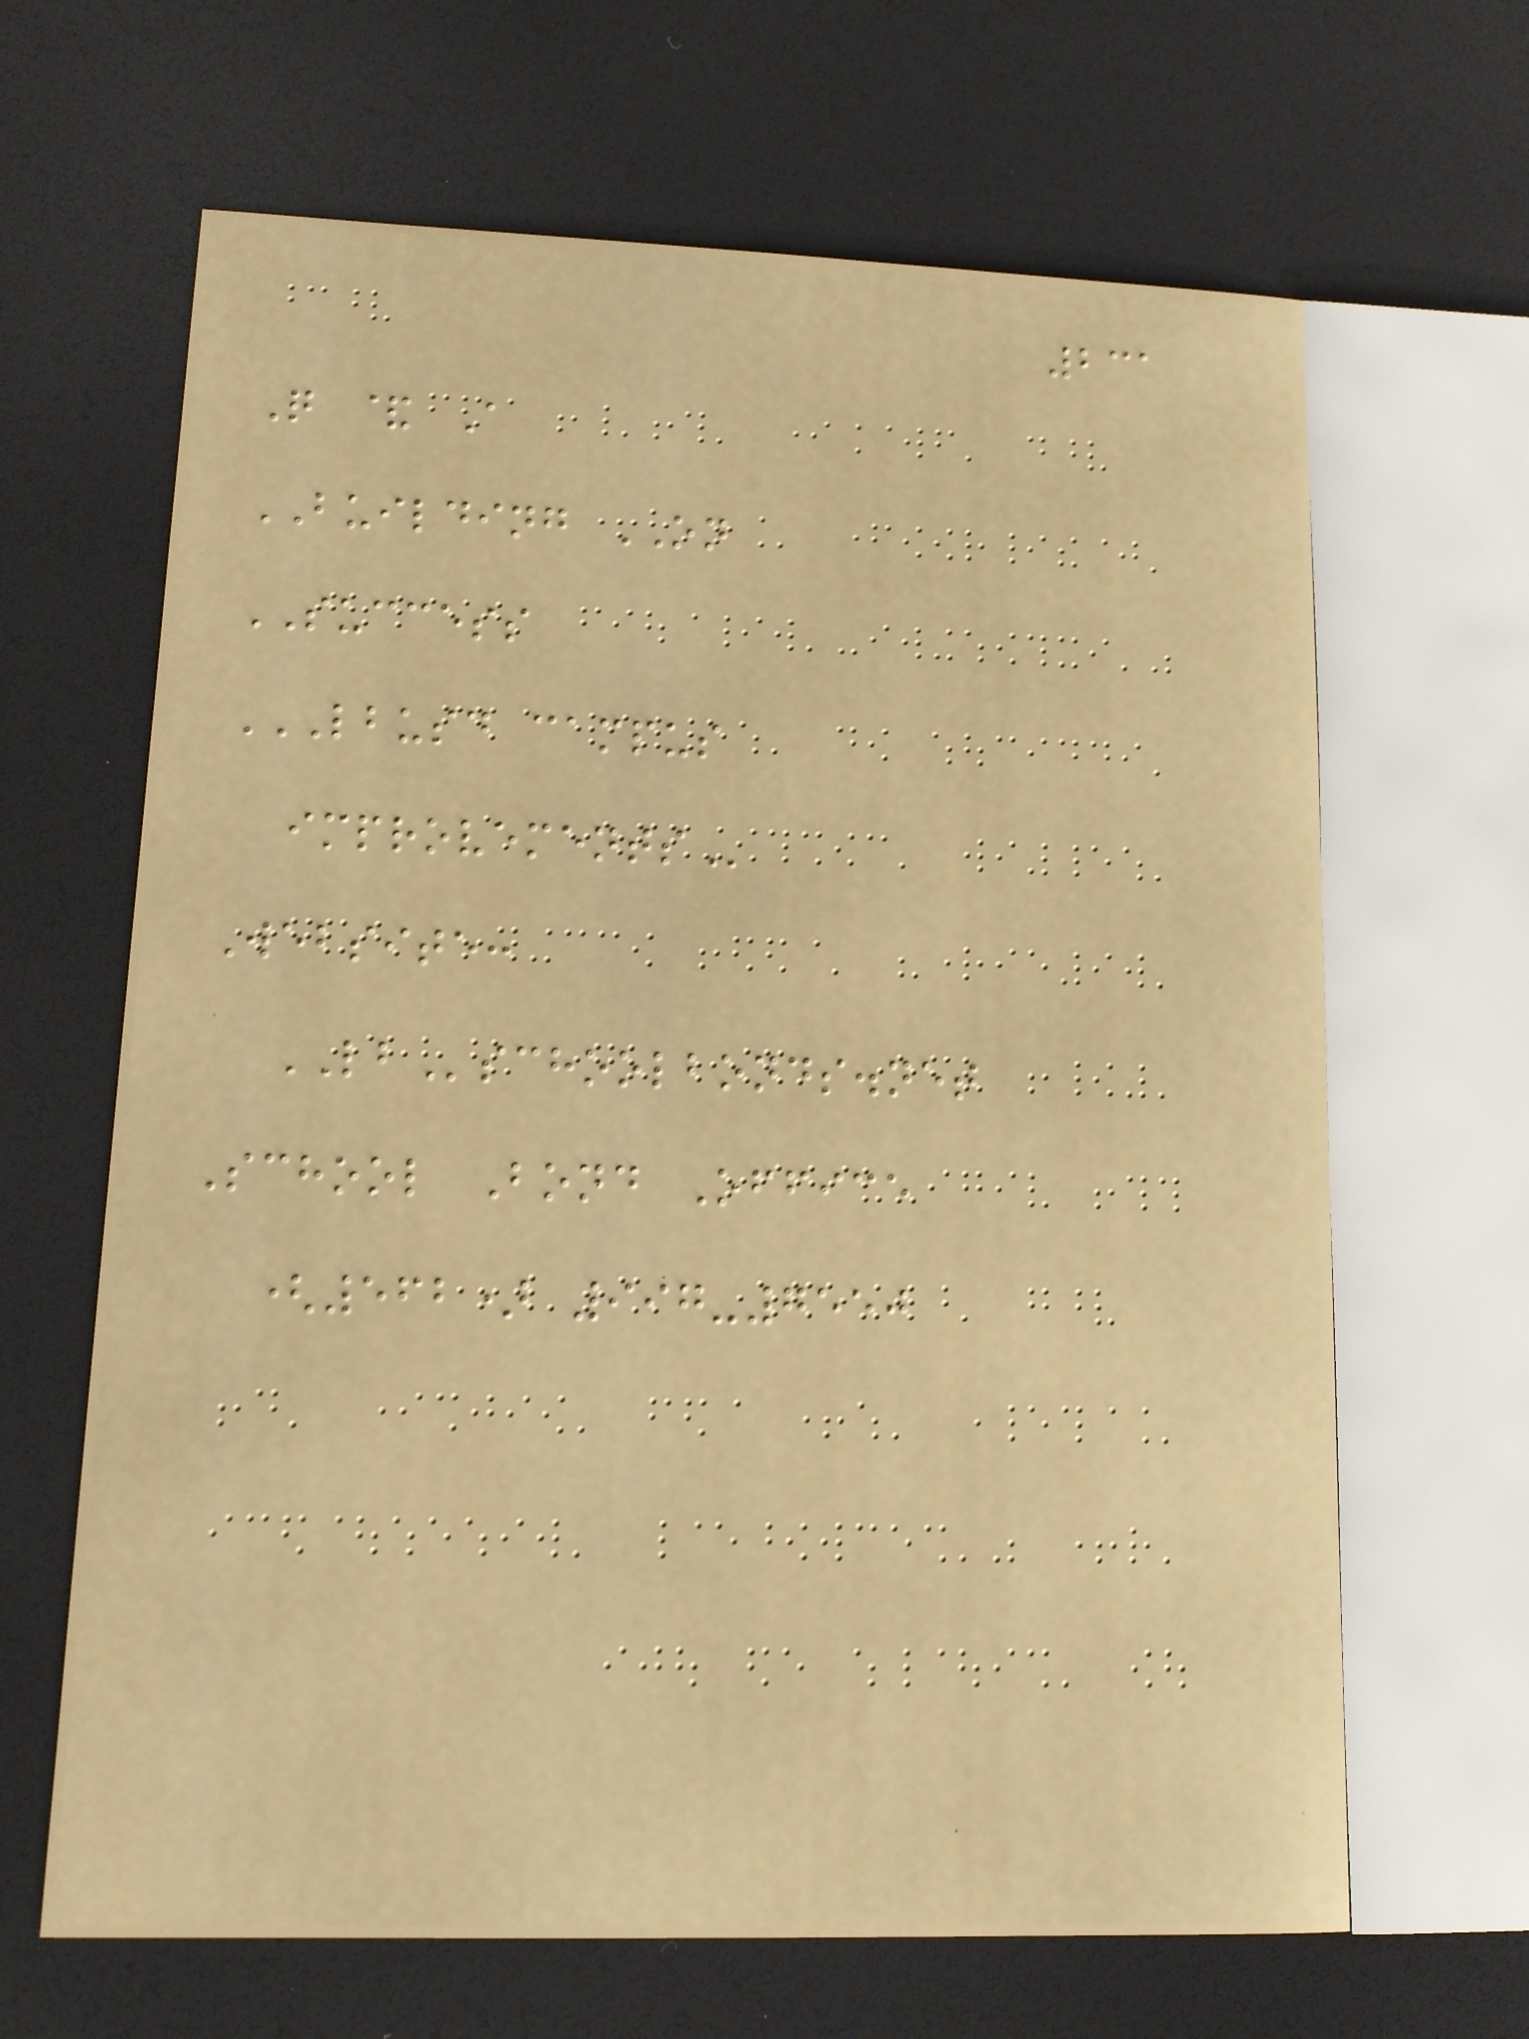231
Q & A
BUILDING ON
SUCCESS
LBUSD CAMPUS
IMPROVEMENTS
Website:
LBschoolbonds.net
School Bond Office
(562) 997-7550
